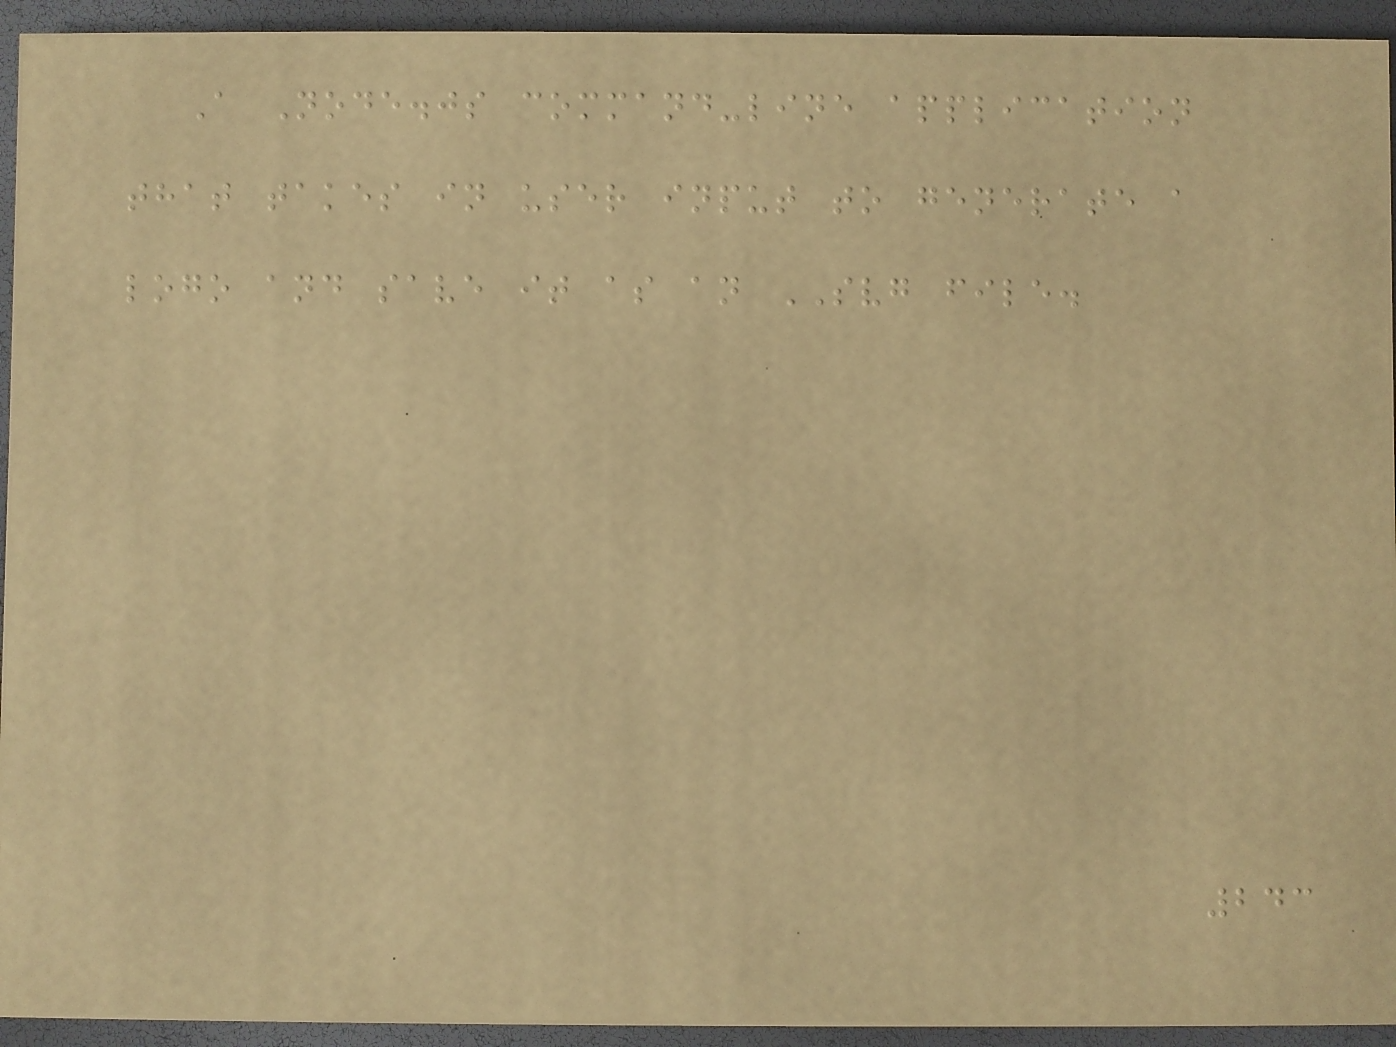A Node.js command-line application
that takes in user input to generate a
logo and save it as an SVG file.
243
